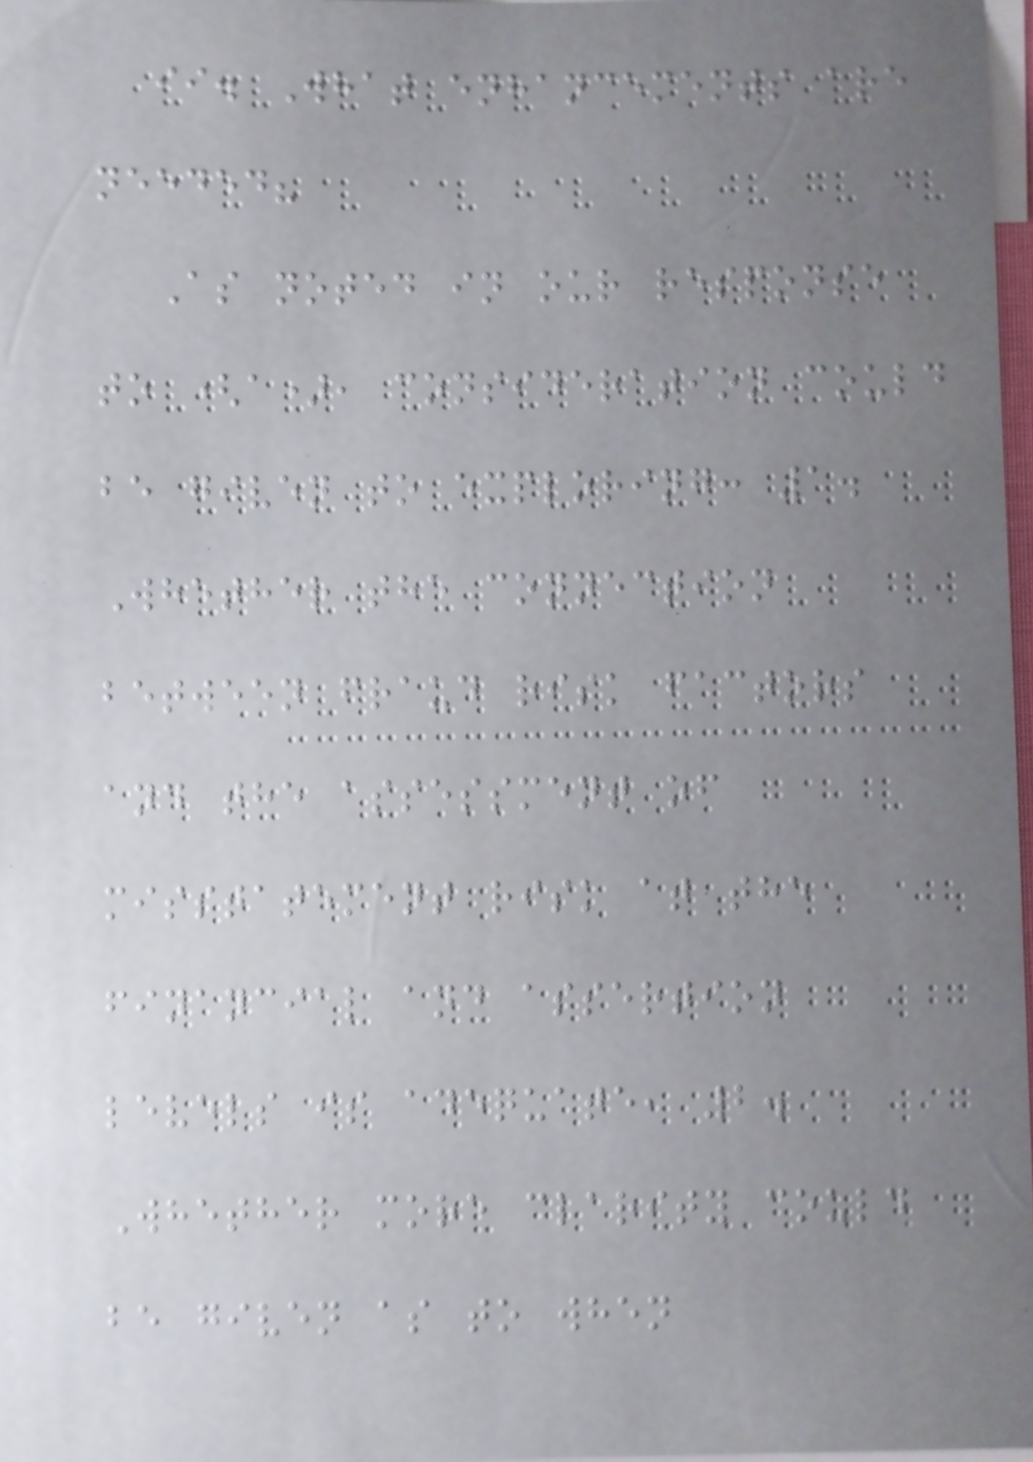ii. What enhancements are
needed?
As noted in our response
to (a), consideration could
be given to exploring: 1.
Whether the connection
between fraud risk factors
and the assessment of
misstatement risk at the
financial and assertion
levels is adequate, 2.
Whether more clarity could
be given as to when
